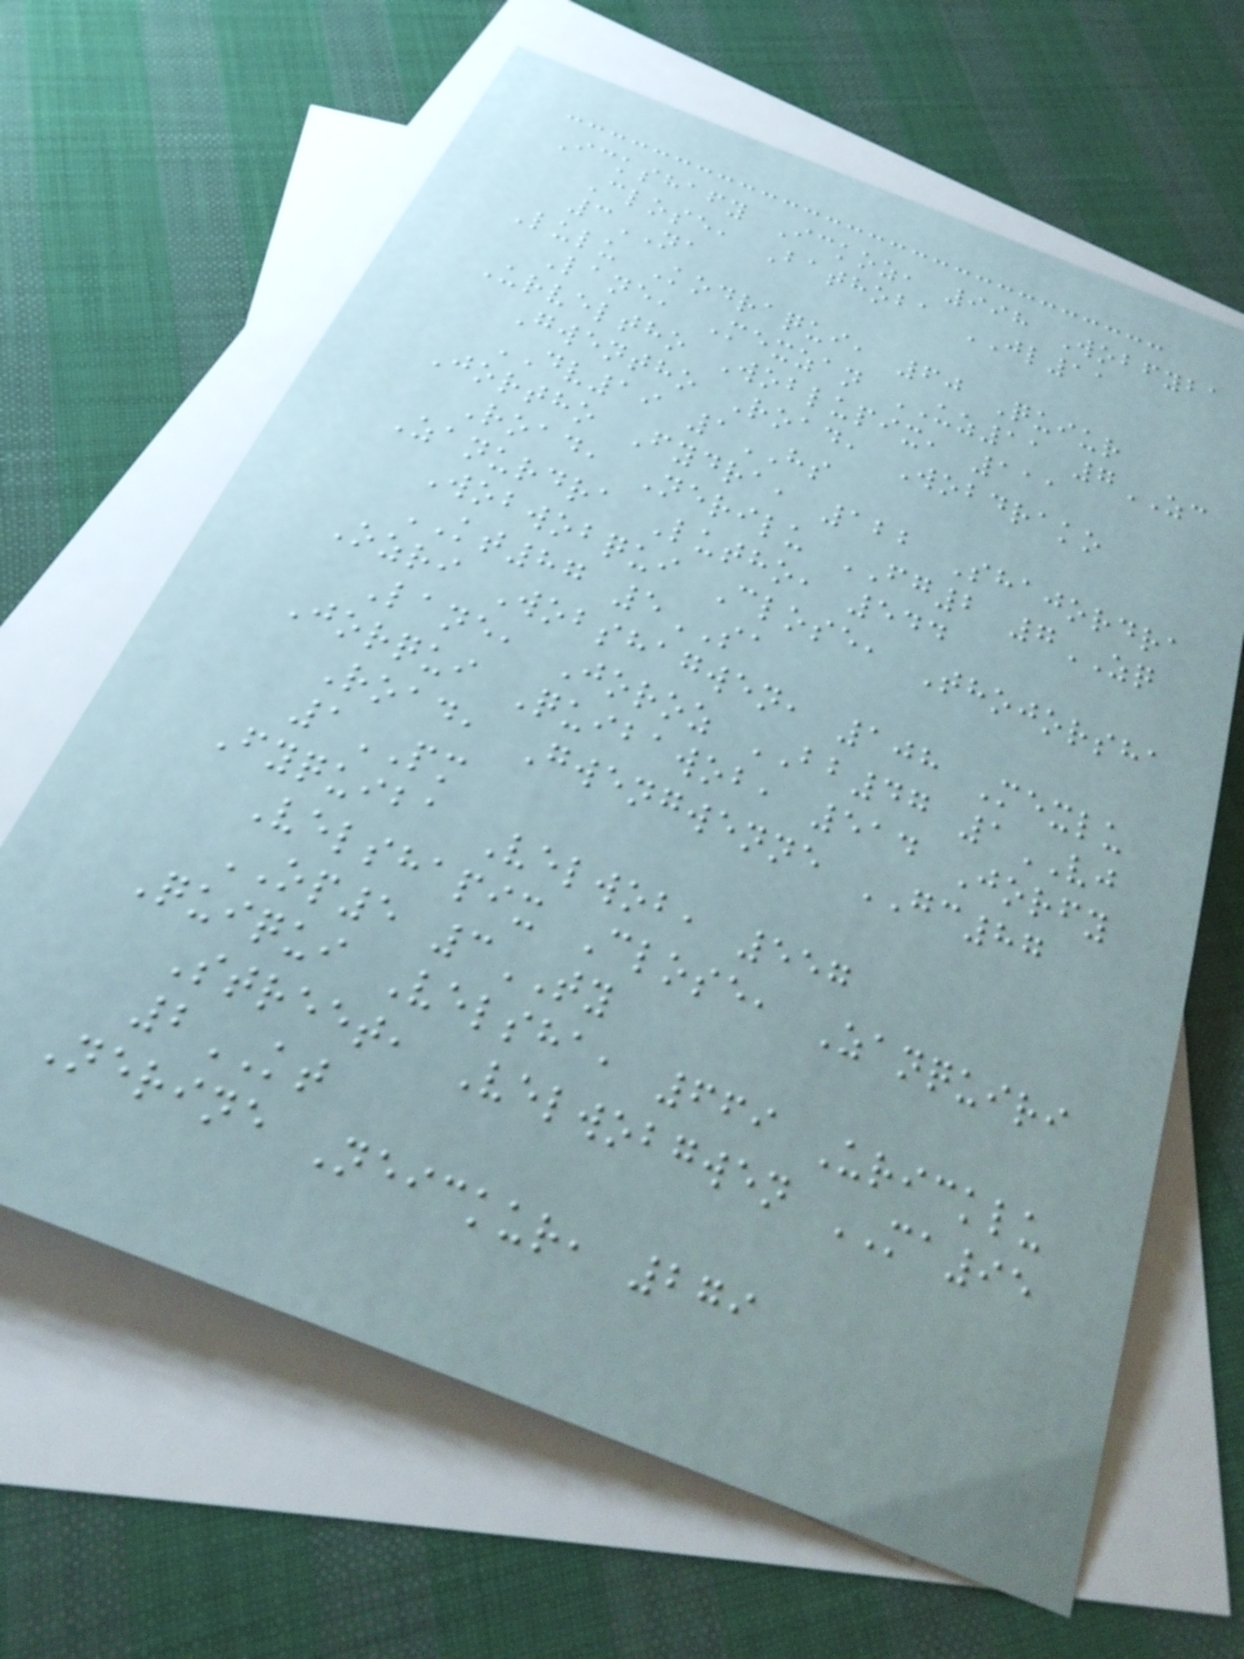Ickshafy Ickoz, 998 Wobfyba
Close, Bathoba JL11
3NA
Lulu Kodraqui, 60 Quiur
Lane, Mexzan UZ11 7ZC
Urveltho Woblupix, 111
Gwentho Road, Wobdrako
DV19 1HS
Jortho Fydra, 122 Shajordra
Road, Nerilu FG2 7ZQ
Zanurdra Lutho, 544
Wobwobqui Close, Thojorsha
KT87 5SA
Ozri Wobshagwen, 108 Mexlu
Lane, Joroz BB47 1VJ
Jorqui Quibawob, 514 Jorfy
Road, Gwengwenne GC87
1PM
Fyquiba Velwob, 557
Velshapix Close, Zanquiri
OP5 3TY
Quiqui Velsha, 669 Uricklu
Street, Velwobgwen MA95
2KT
Nerine Neickur, 279
